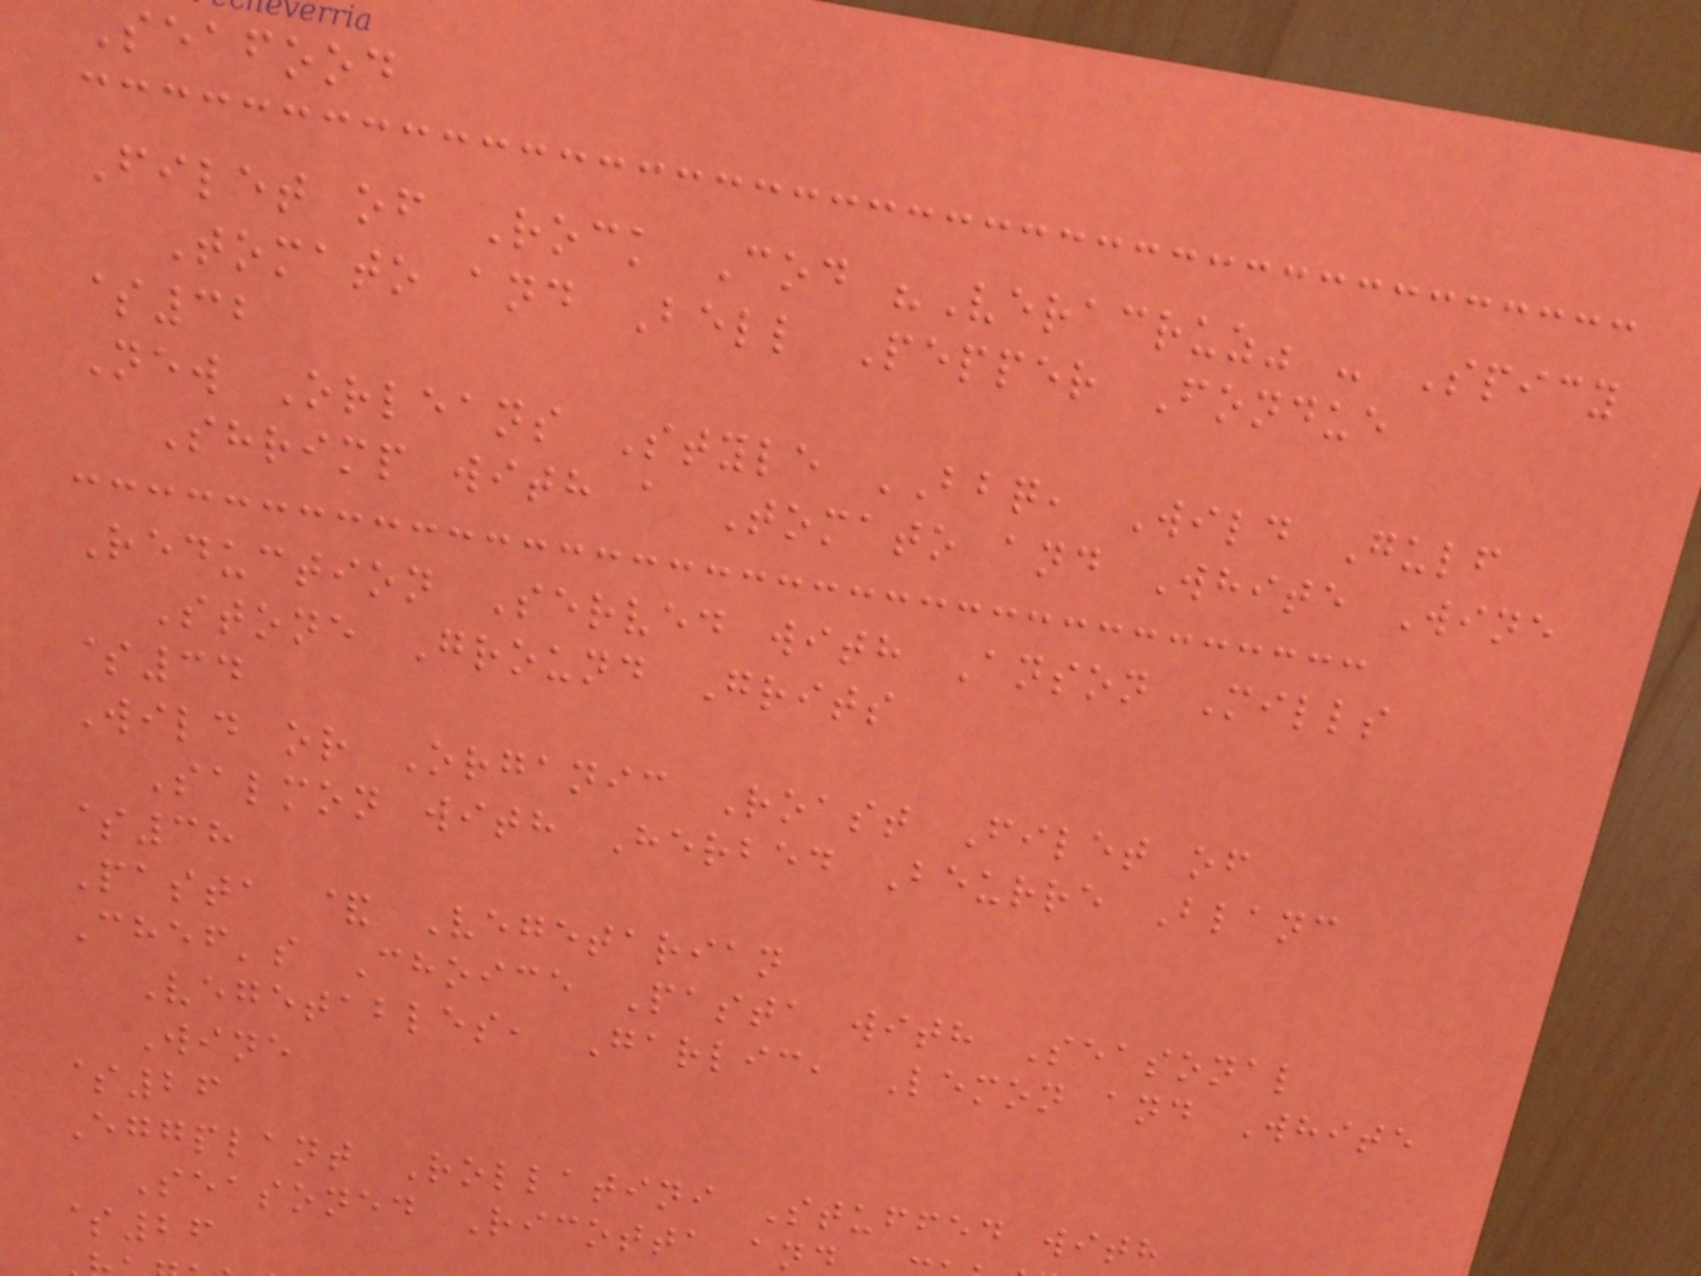Seafood
Filet of Rock Cod "Veracruz" - Spicy
Tomato and Bell Pepper Fondue
$32
New Orleans Style BBQ, Wild Gulf
Shrimp with a Tomato and White Wine
Reduction Served with Anson Mills
Stone Ground Grits
$34
Wild or Organic Roast Filet of
Salmon with Herbed Beurre Blanc
$38
Pasta & Vegetarian
Chef's Choice Pasta with Seasonal
Vegetables, Garlic, Lemon and White
Wine
$26
Eggplant Rollatini Stuffed with
Seasoned Ricotta an
$26
